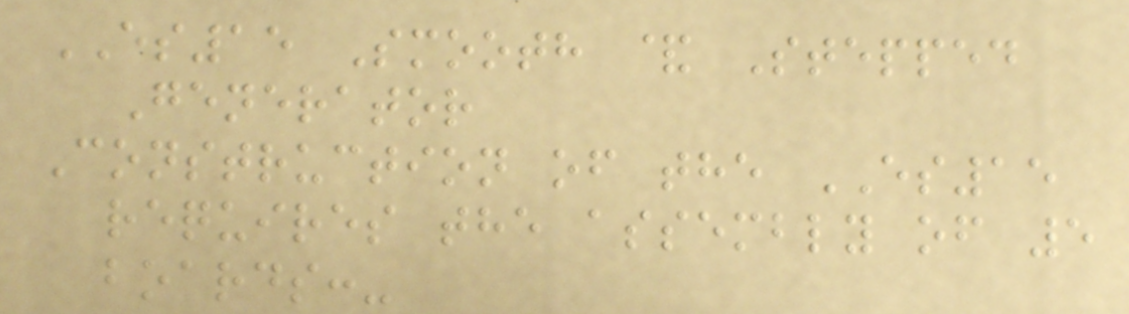ES15 Smooth & Stepped
Generator
Construction of the ES15
requires the assembly of 5
boards:-
